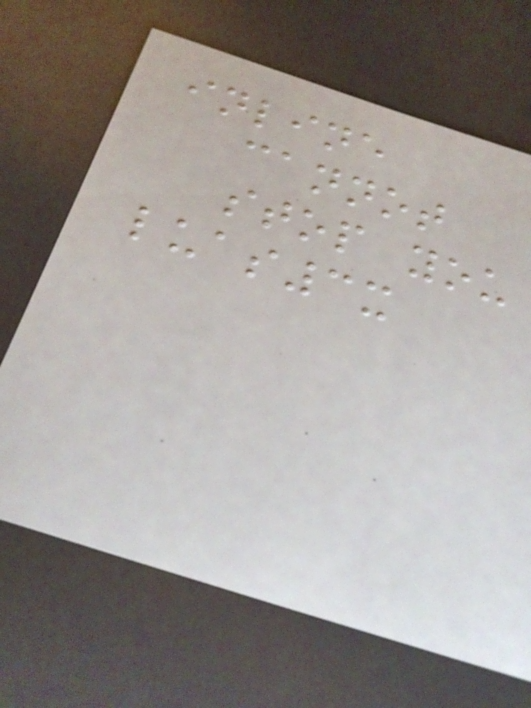inline
cannot
stop you
luas3x
